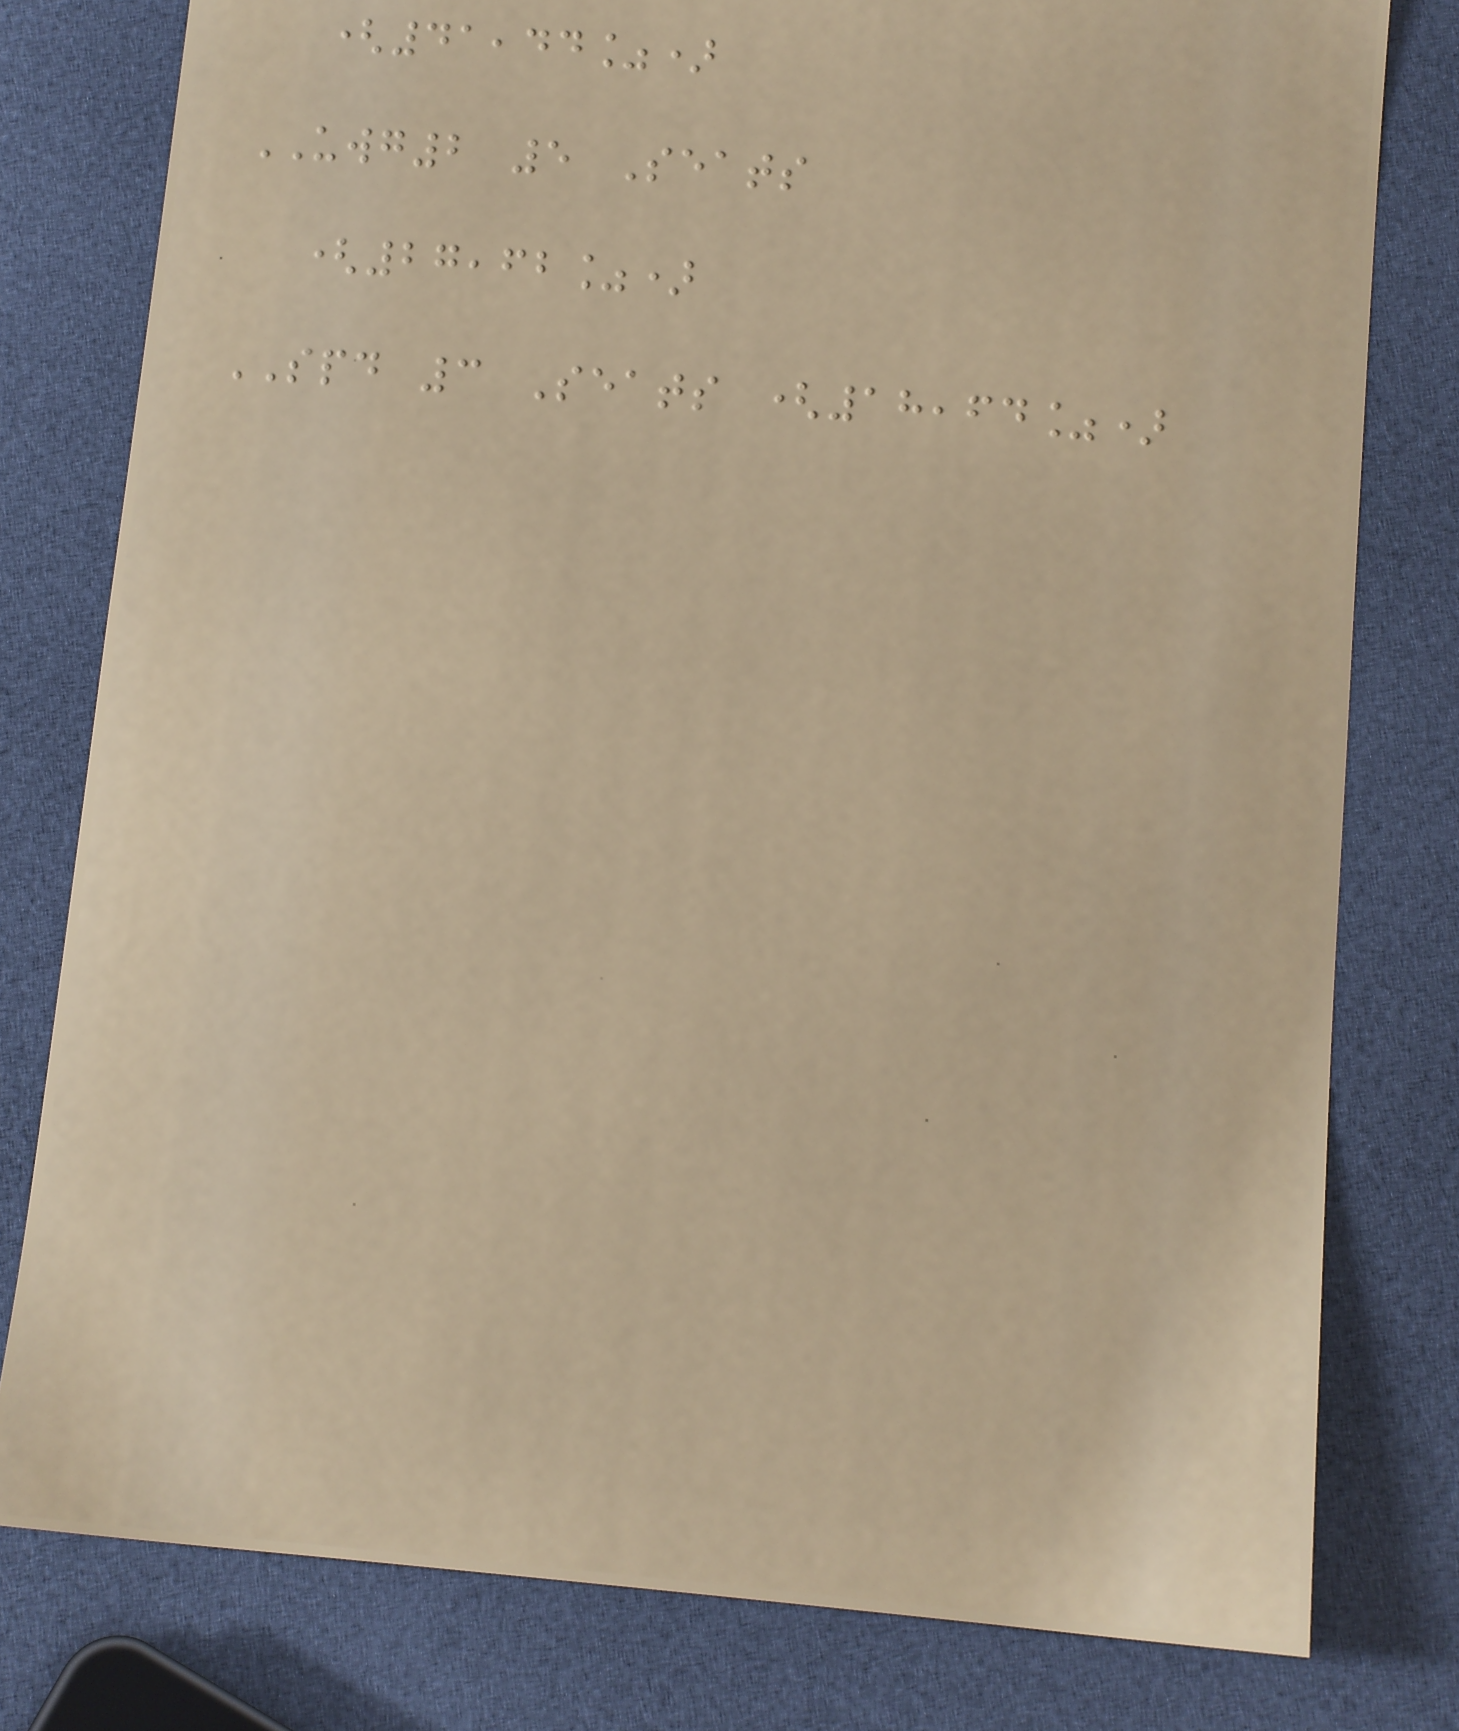(41,44%)
UWG2 5 Seats
(27,62%)
SPD 3 Seats (18,64%)
